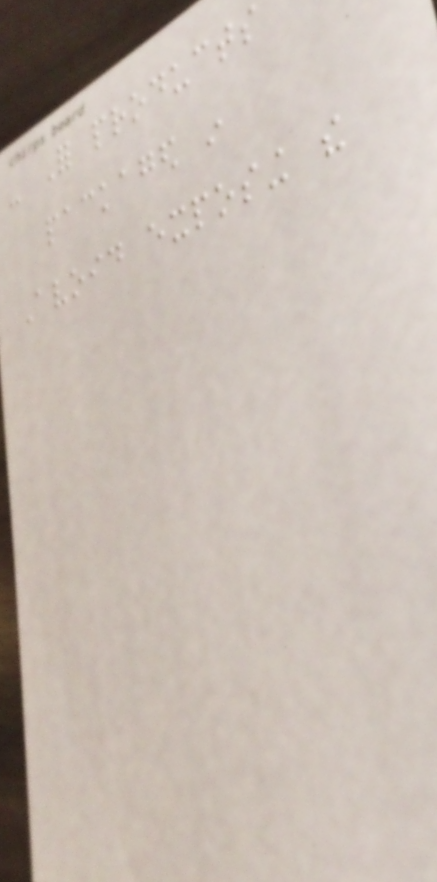- For products
packaged in
Avoid exposing the
